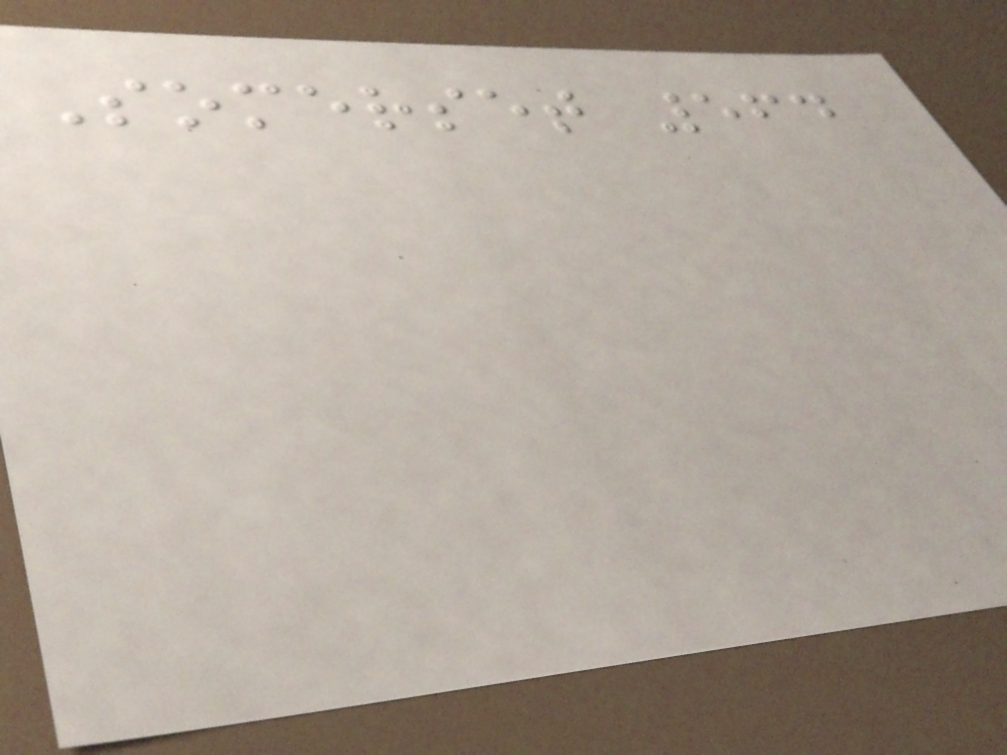Somerset 564
